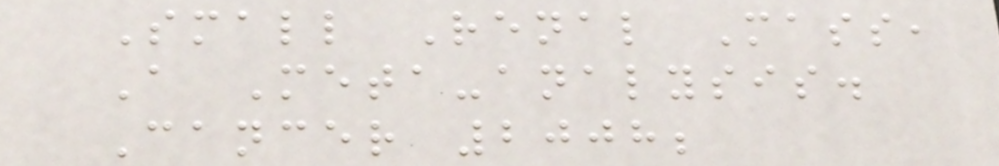Small Renal Mass,
A Meta-analysis.
Cancer 2008;
